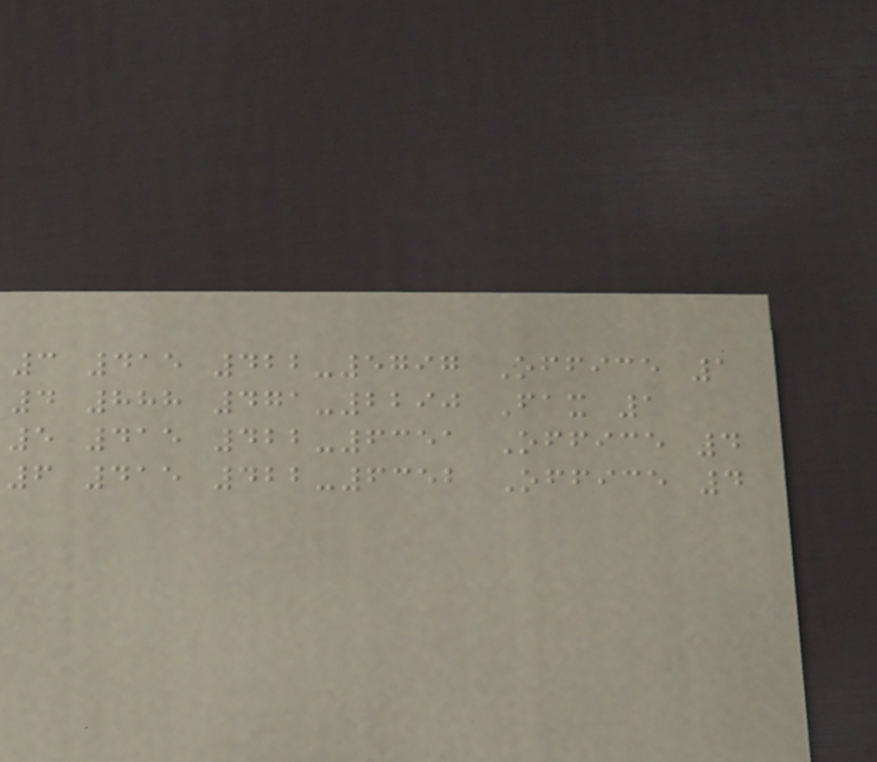3 415 422-5797 Office 1
4 888 471-2290 Fax 1
5 415 422-6351 Office 4
6 415 422-6352 Office 4
